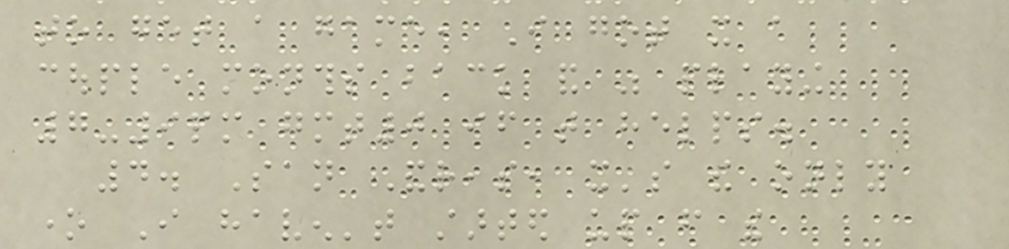to get a game, I got it a
couple months back and was playing
7-9pm gmt0 if that helps.
4. San Andreas, it's the only
one I haven't started up from the
